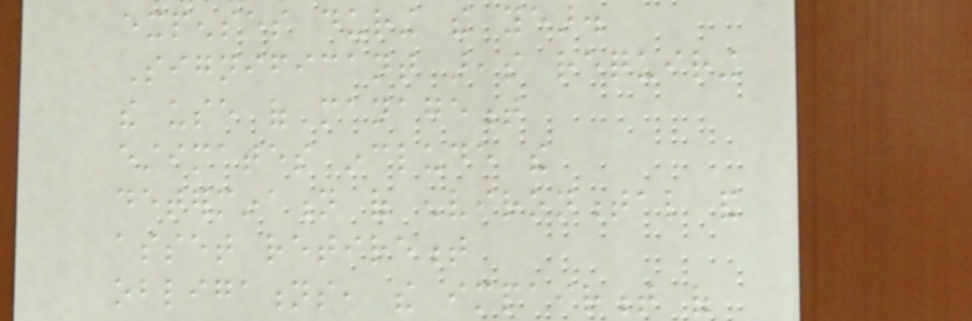expenses during the year.
Significant areas requiring
the use of management
estimates include the
determination of environmental and
asset retirement
obligations, the impairment of
